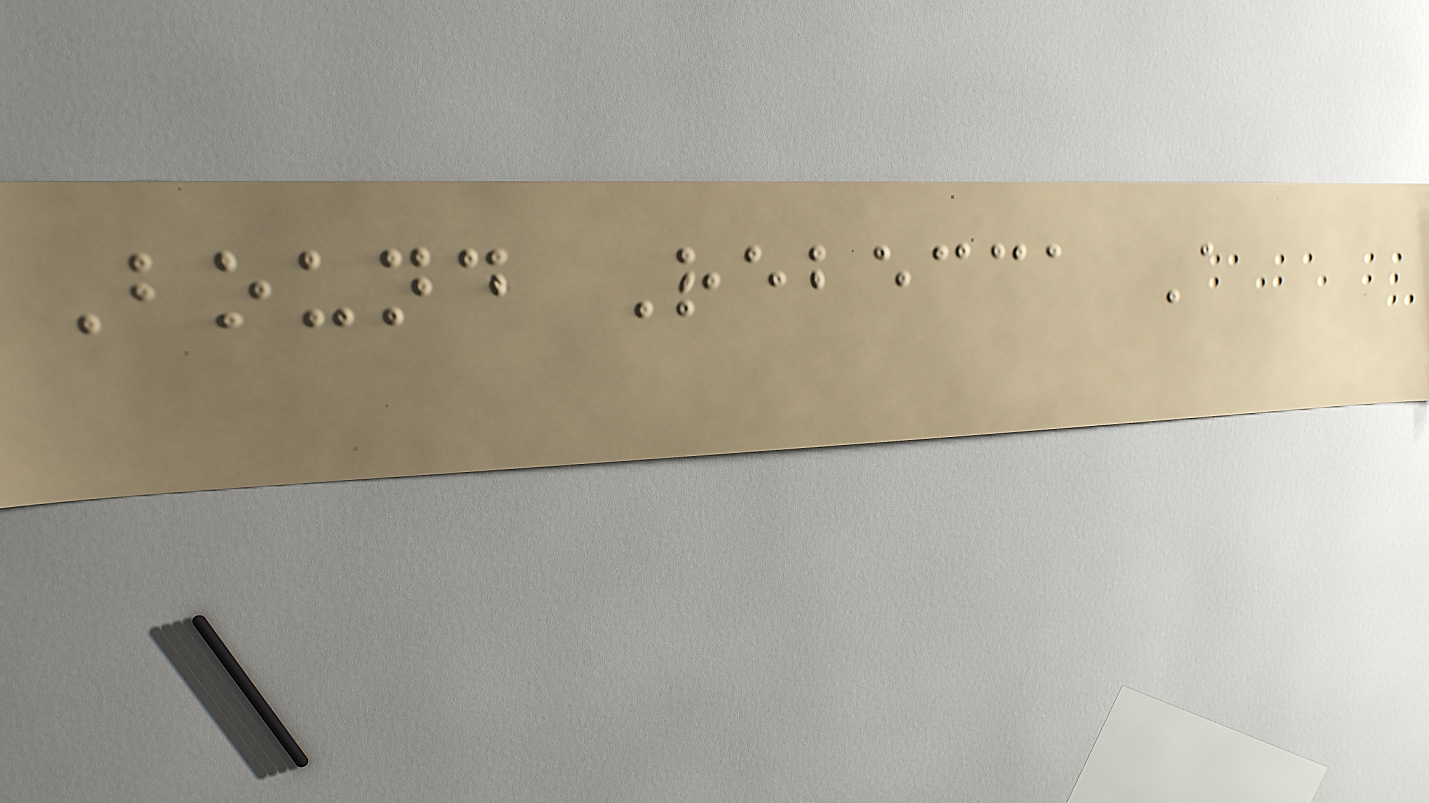Bound Rebecca A
